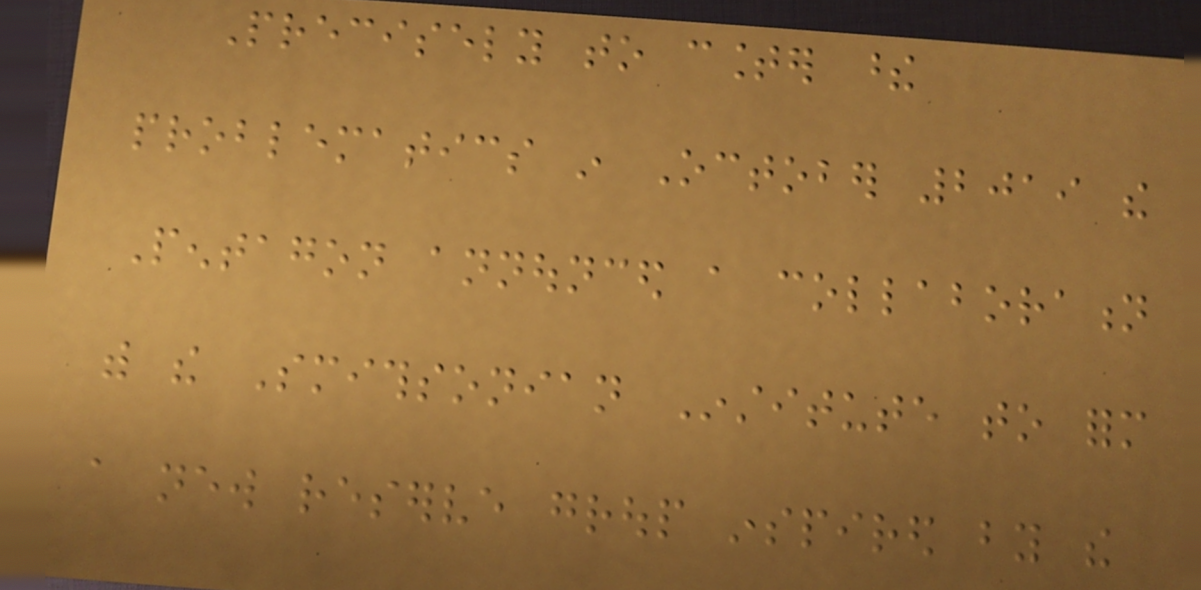Precisely to counter these
problematics in October 2019 the
Pentagon announced a collaboration
with the Smithsonian Institute to form
a new reserve group inspired by the
